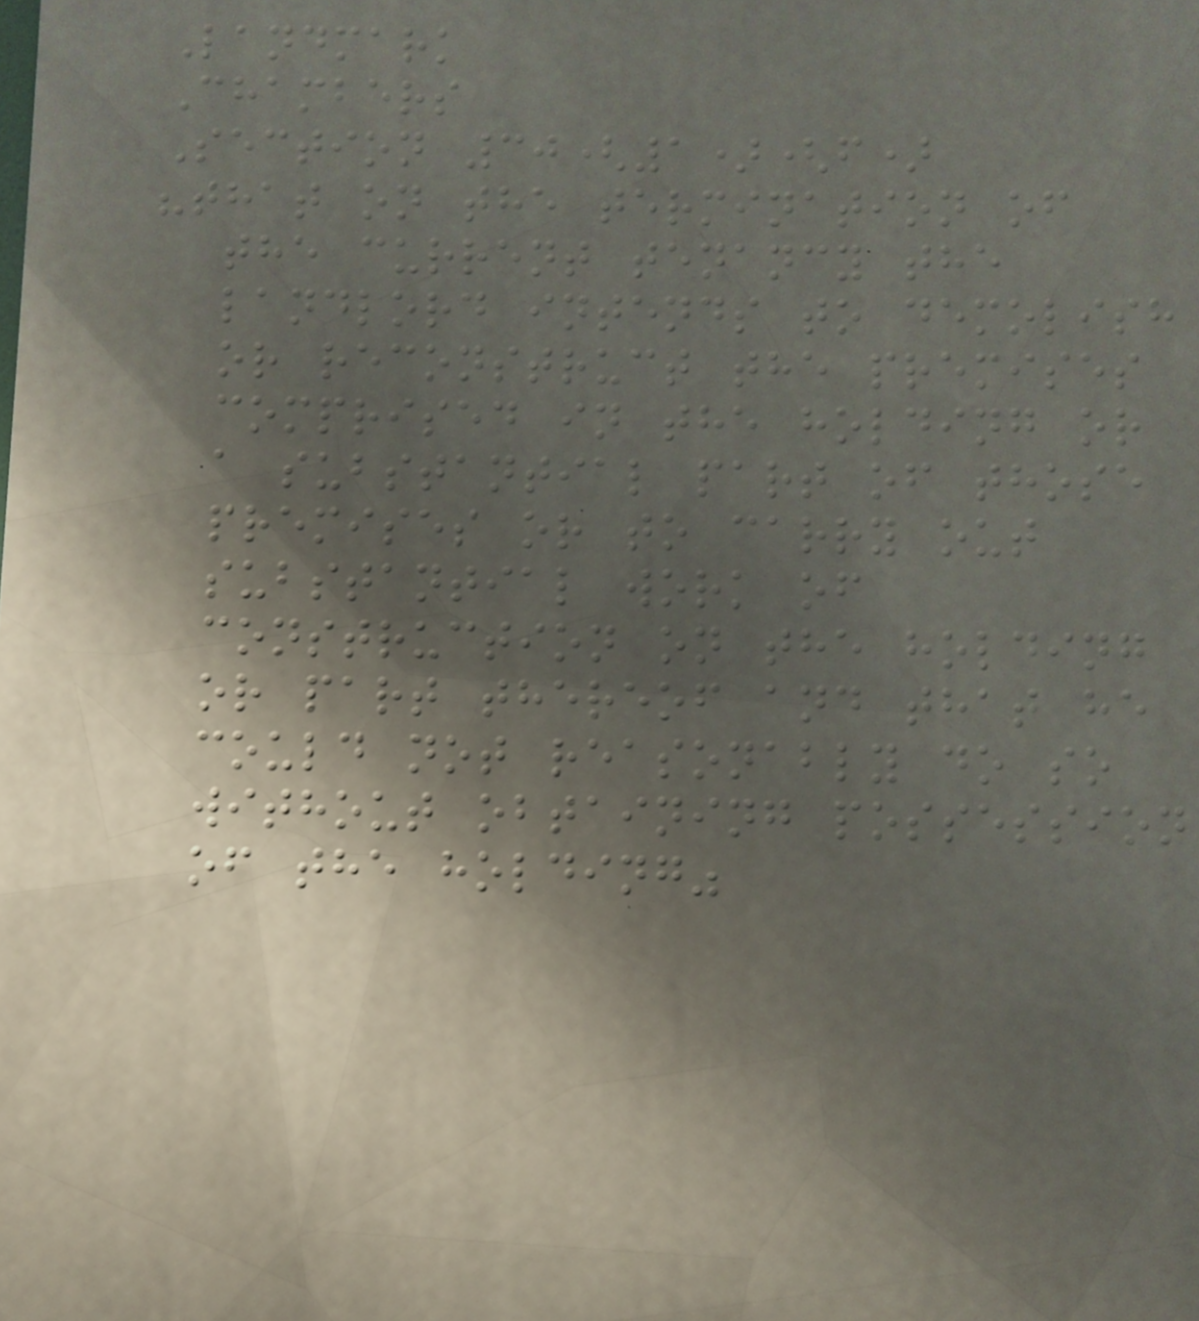Landmark
Chambers
Section 30(1)(f)
"that on the termination of
the current tenancy the
landlord intends to demolish
or reconstruct the premises
comprised in the holding or
a substantial part of those
premises or to carry out
substantial work of
construction on the holding
or part thereof and that he
could not reasonably do so
without obtaining possession
of the holding"
